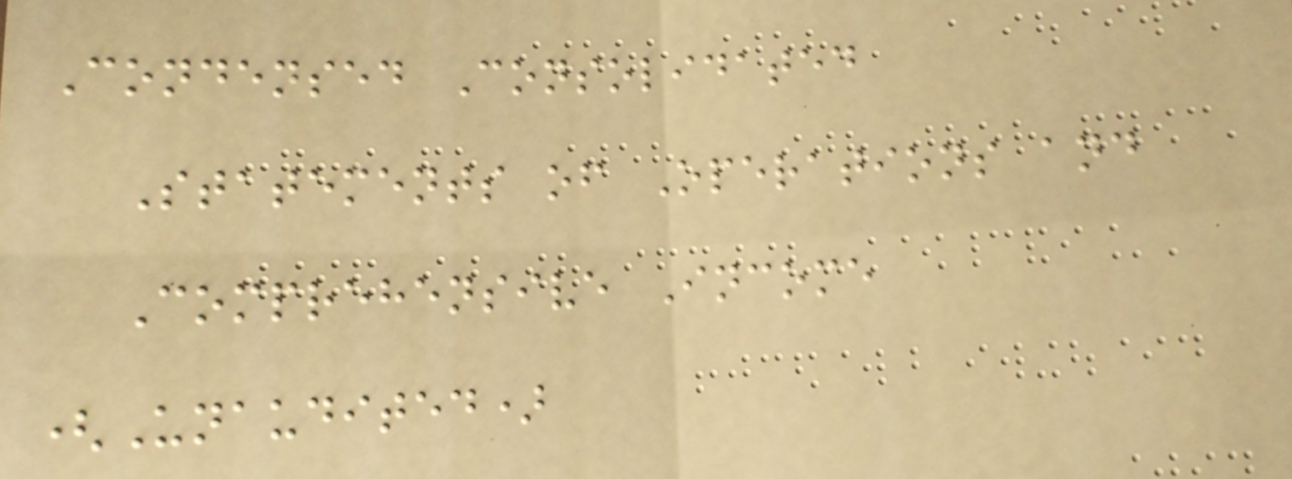Condensed Consolidated
Statements of Operations and
Comprehensive Income
(Unaudited)
